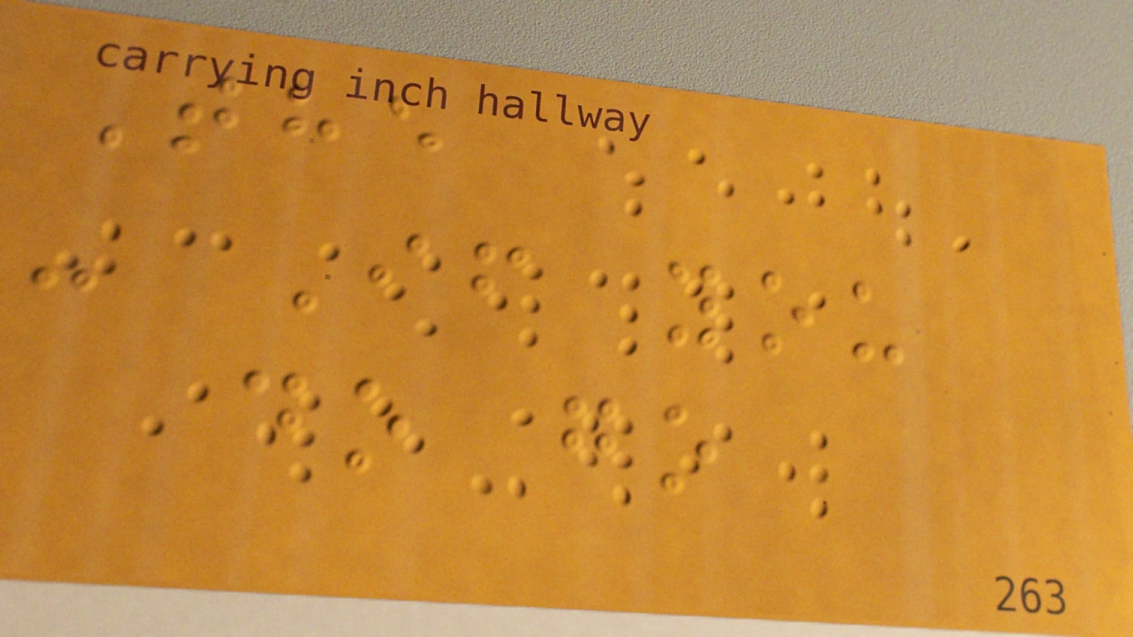The
- If you
do go
